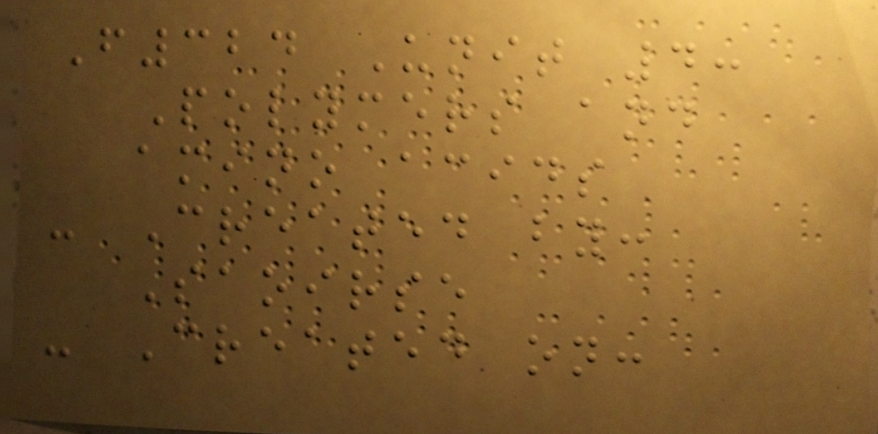F324 Unit 4:
Polymers and
amino acids
- Created by:
Saoirse
- Created on:
